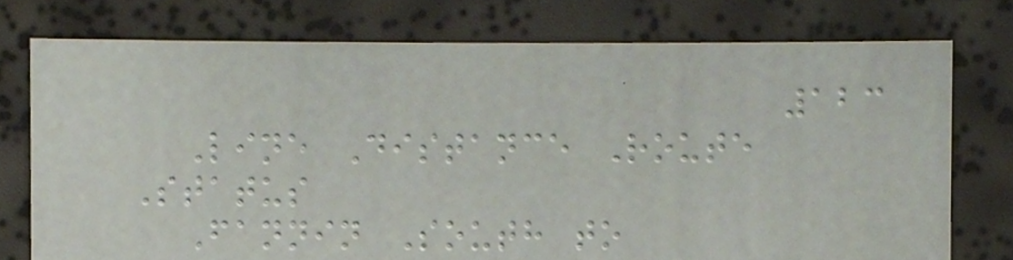123
Line Distance Route
Status
Fannin South to
